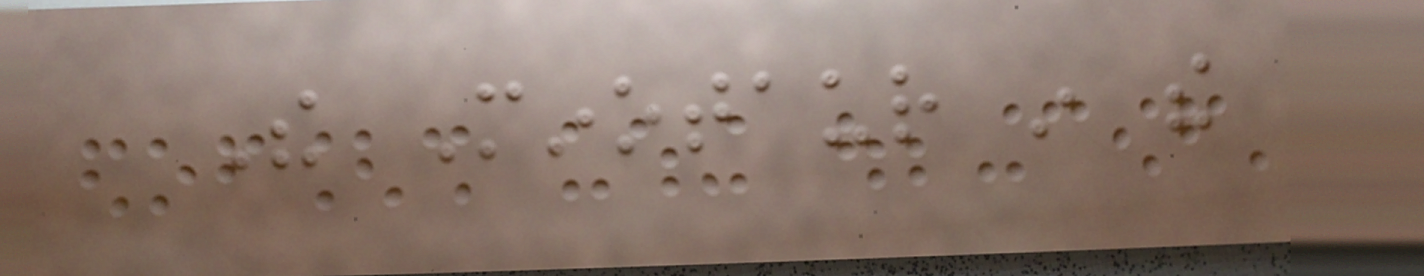The Minotaur in the
